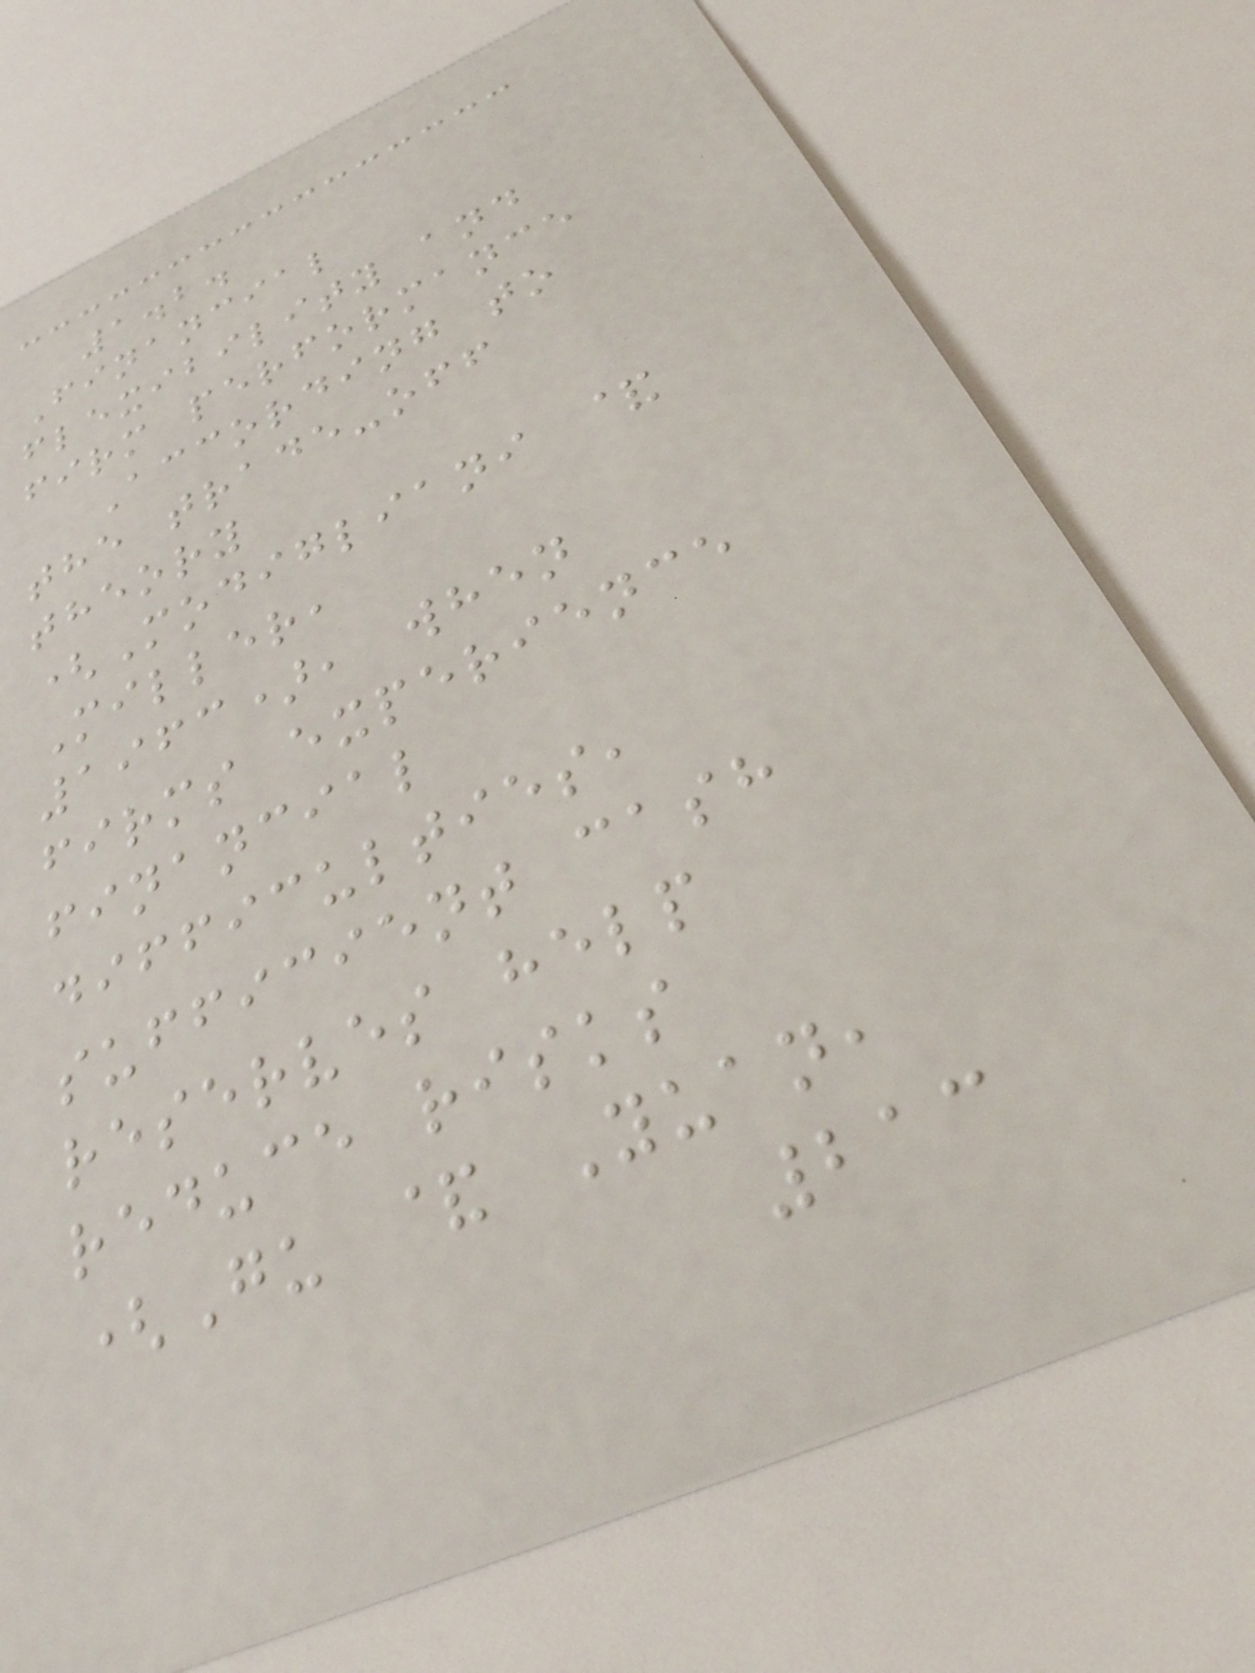1.2.
Financial
flexibility and
firm performance
According to
the trade-off
theory
(Modigliani &
Miller,
1963), when
firms experience
financial
difficulties,
sufficient cash
reserves help
reduce risks
(Gu & Yuan,
213
